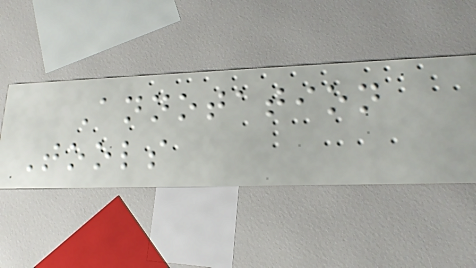Annotation
Tools
